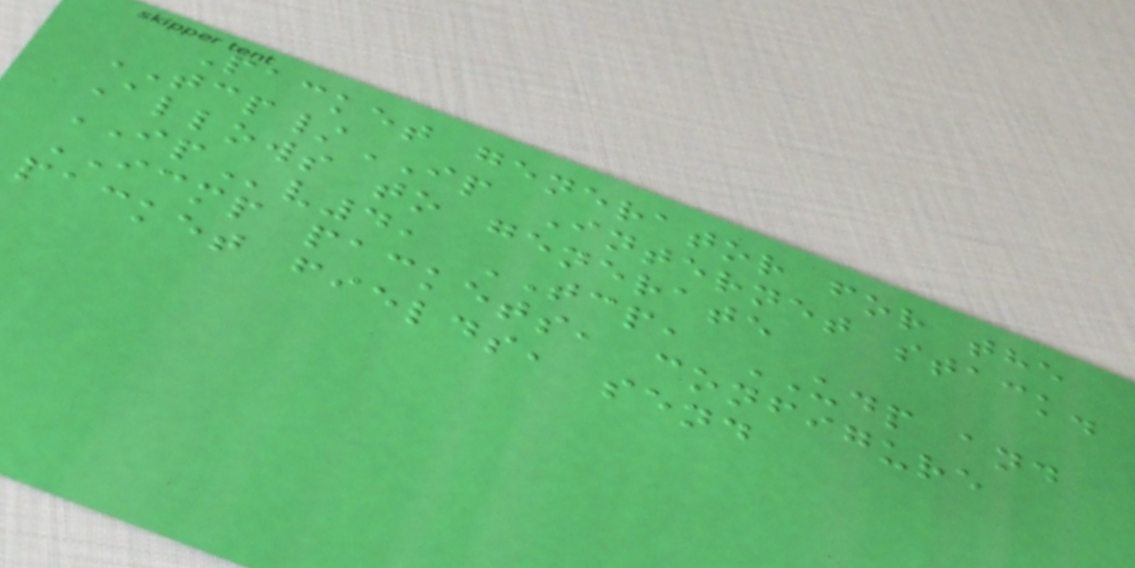Packet generator for the
TCP/IP Internet stack.
Allows to generate
IPv4, TCP, UDP and
ICMP packets, configure
packet fields, send
